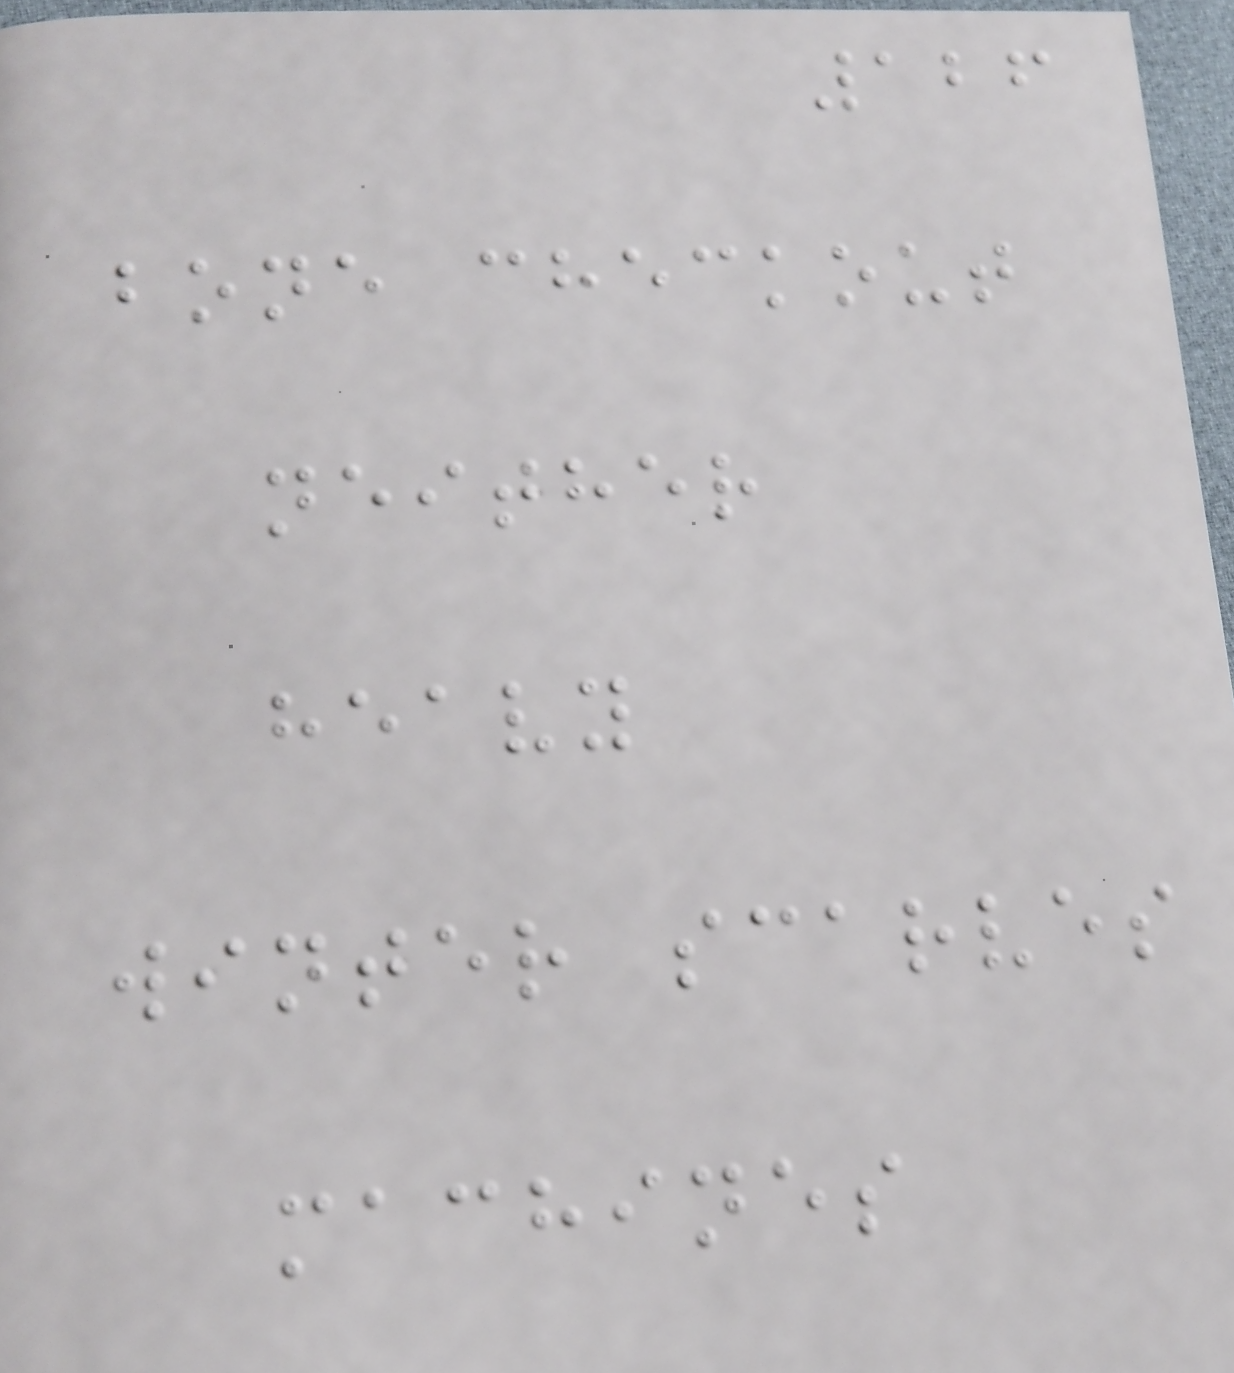126
bone checkout
neither
heavy
winter scarves
machines
